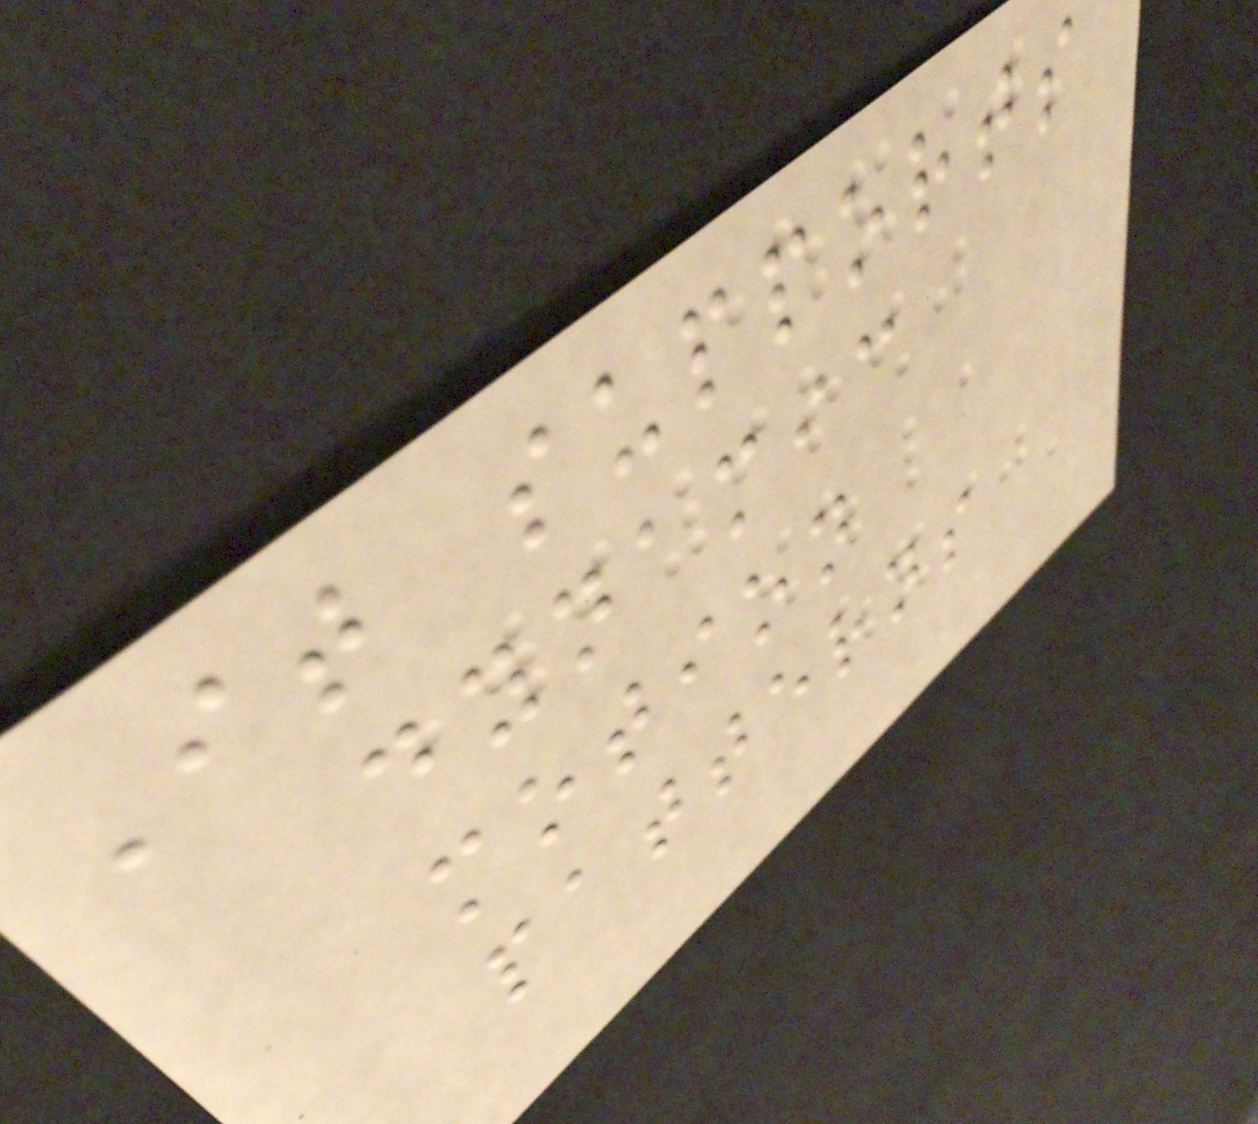It supports
dynamic
motion
patterns
